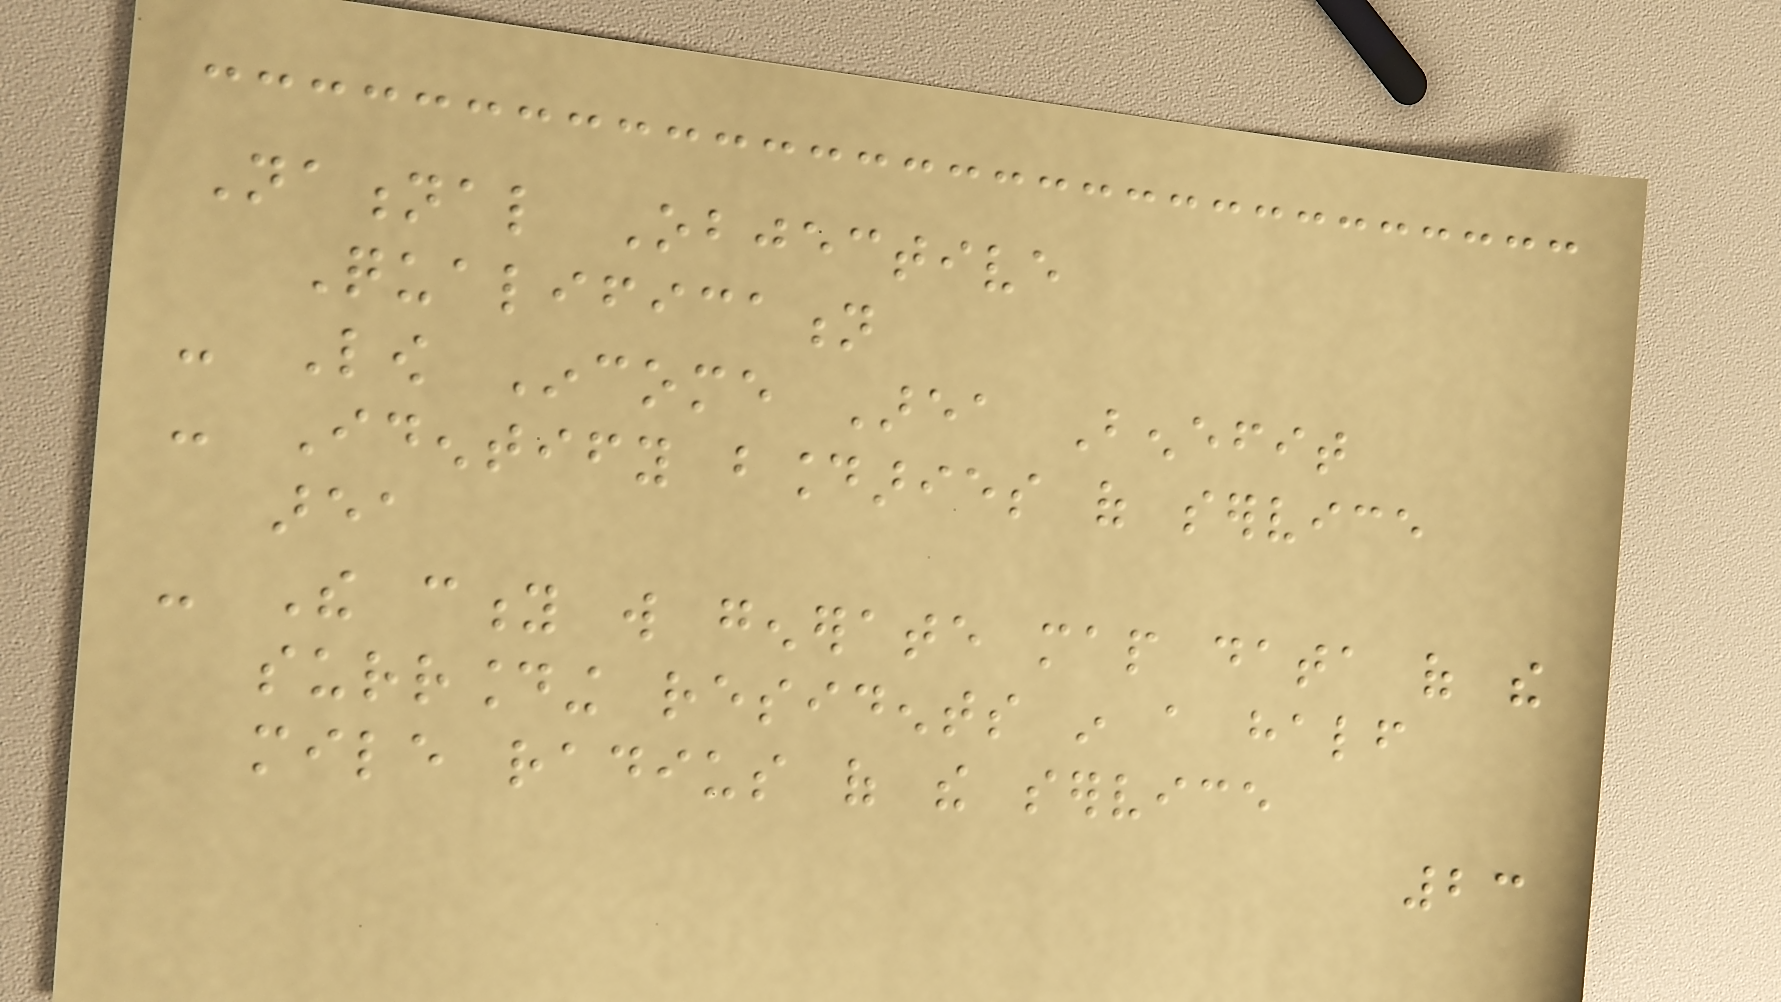National Objective
Qualification
- Low Income Area Benefit
- Identify boundaries of service
area
- The city will generate map data of the
surrounding residents in a half
mile radius of the service
23
